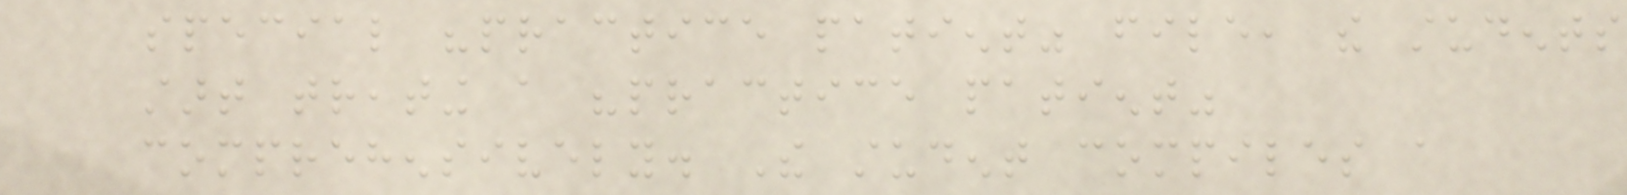special "practice patient" file, the students
start treating a "practice patient"
comprehensively. The student compiles a
